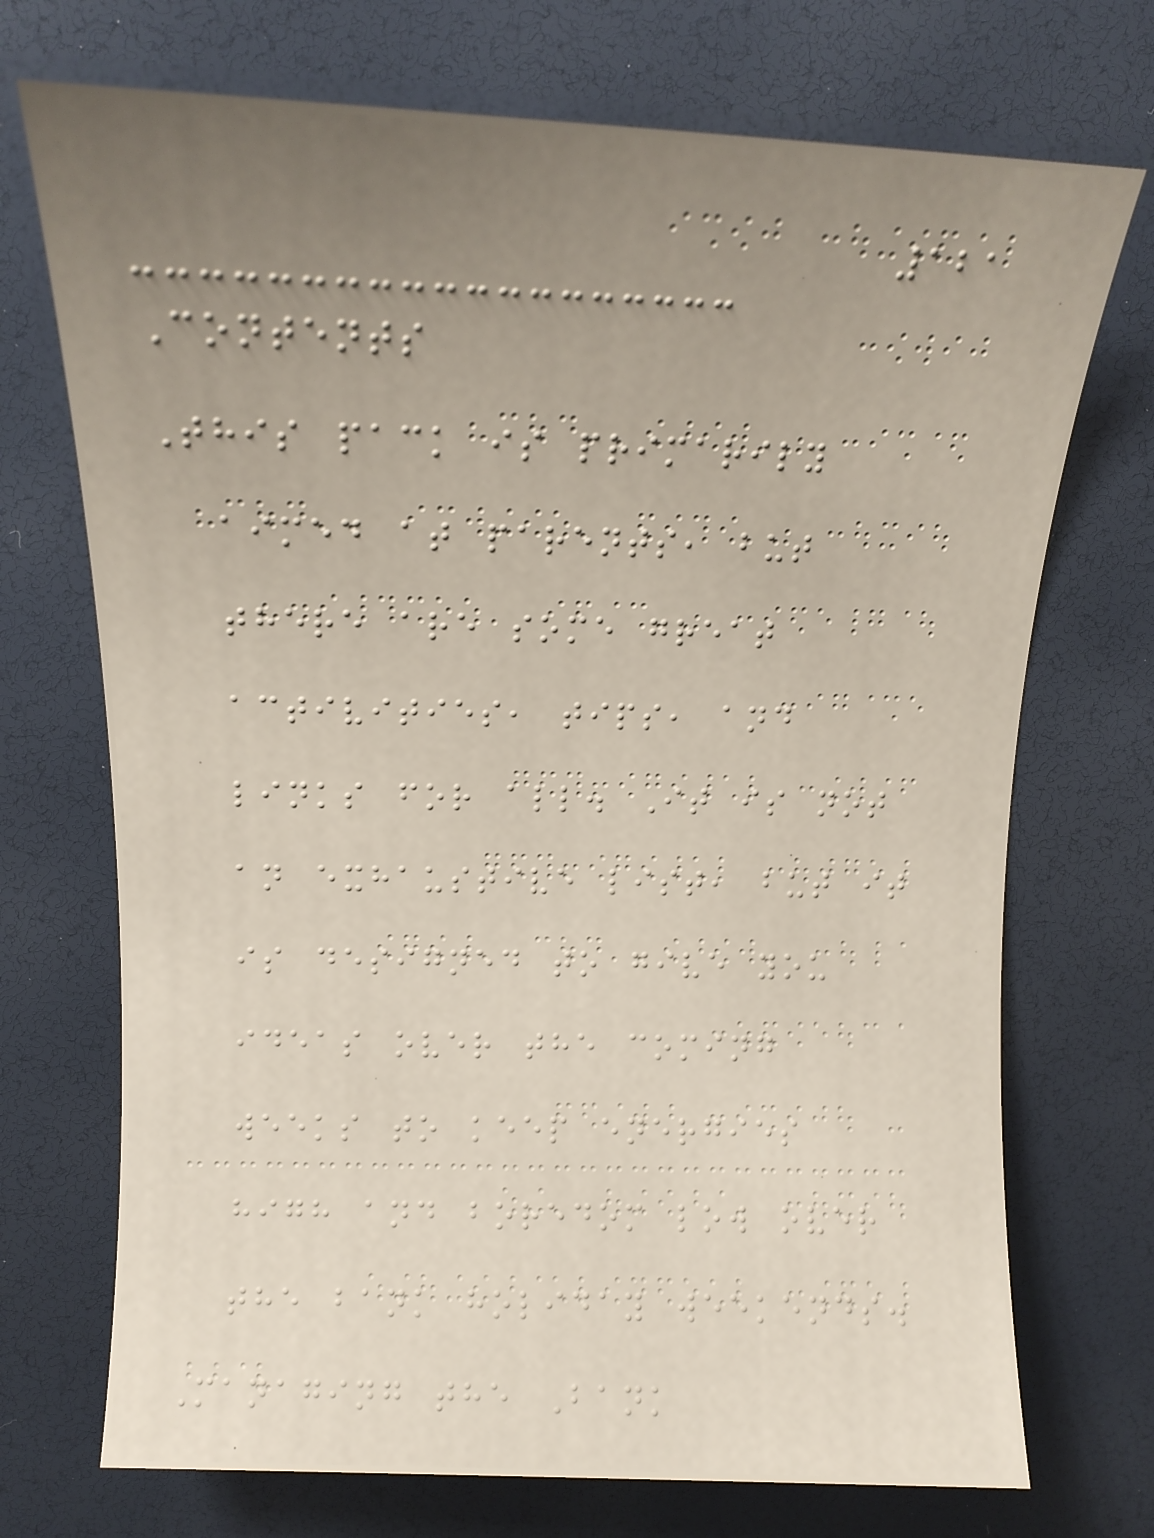121
Contents
This pack is primarily
aimed at parents, but
there are some great
activities, tips, and
links for all. It is not
an exhaustive list, but it
is designed to give you
ideas over the coming
weeks to keep energies
high and boredom low over
the bank holiday weekends.
Managing the Bank
